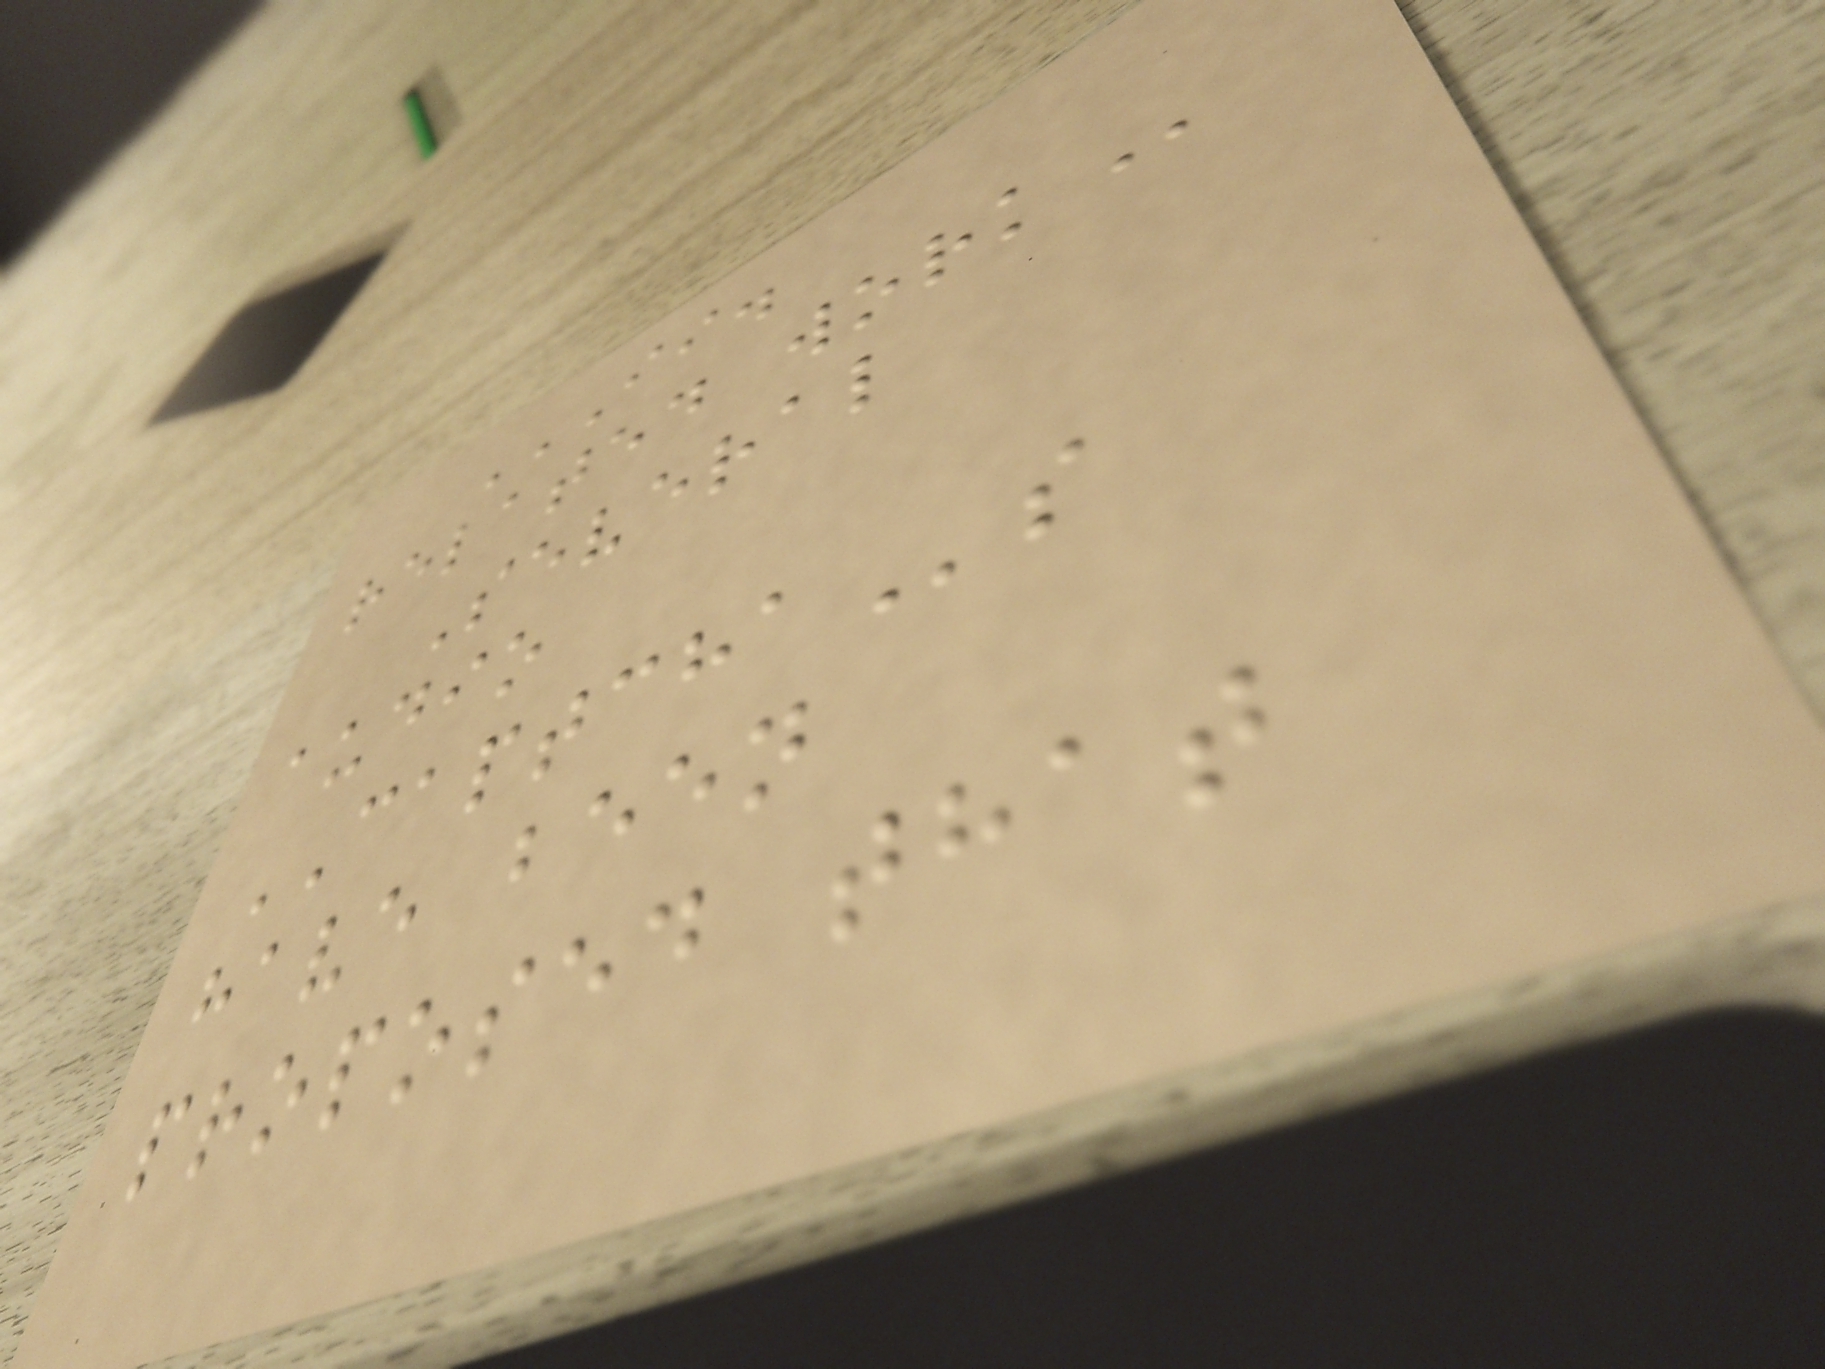II.
RELATED WORK
Several
audio
CAPTCHAs
have been
proposed that
